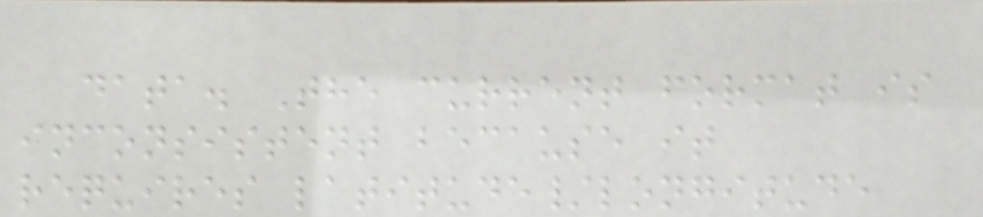data. The current format is
inconsistent because it
requires latitude/longitude
